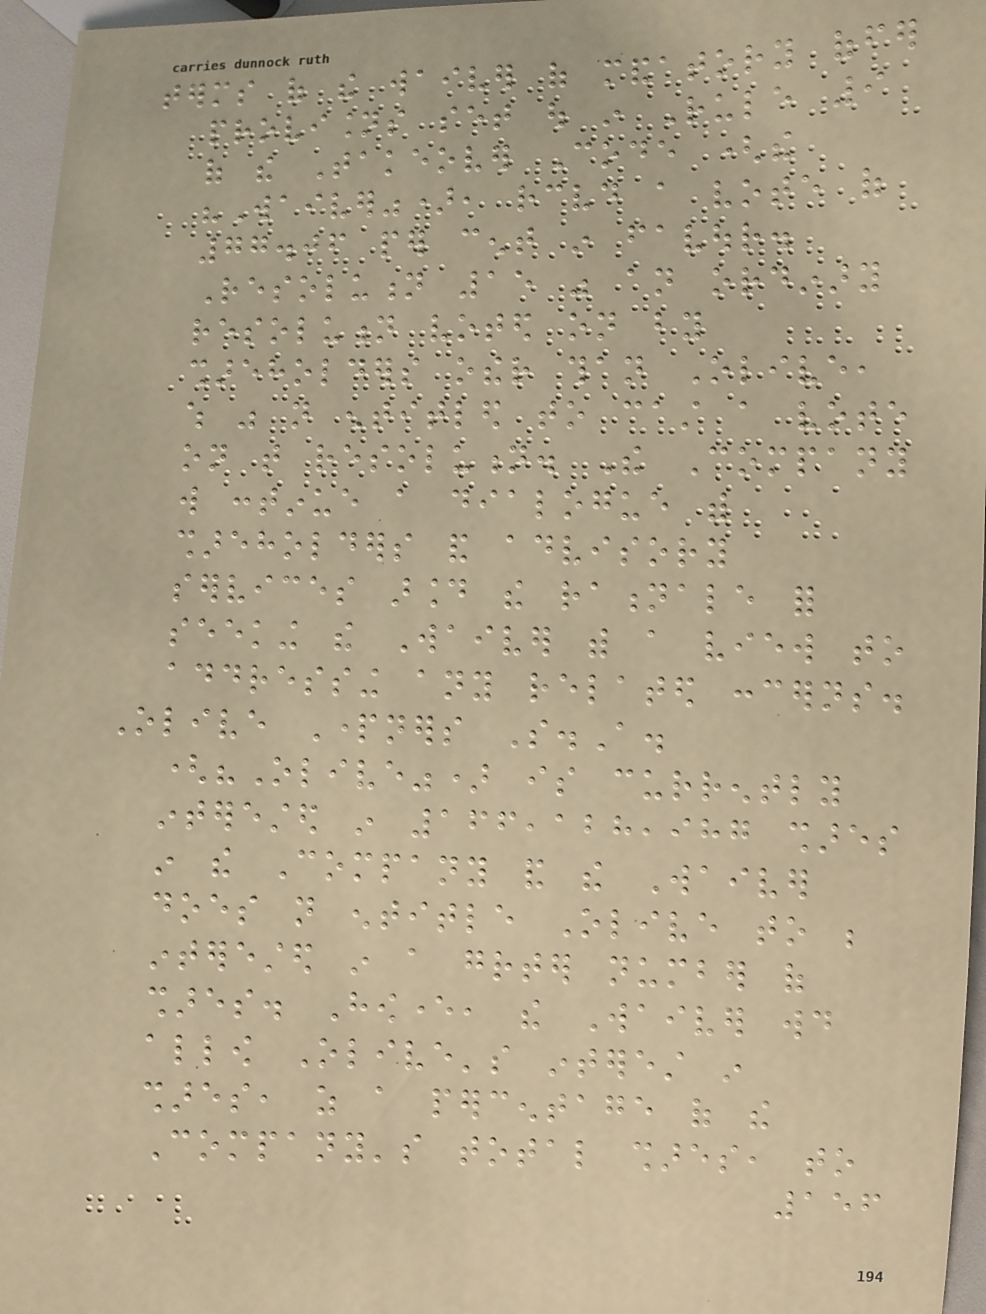terms of the waiver of mandatory offer
provisions set out in Rule 9
of the Takeover Code (the
"Waiver"), received a vote of
77.06 per cent in favour.
Resolution 15 was an ordinary
resolution voted on by
shareholders other than Olive,
which was not entitled to cast a vote
on that resolution. The Company
will continue a dialogue with
shareholders and advisory
services around the rationale for
seeking the Waiver with a view to
addressing any related concerns.
Olive Partners S.A.
("Olive") is currently
interested in 166,128,987 shares
in the Company and the Waiver
does not entitle Olive to be
interested in a greater number of
shares. However, the Waiver would
allow Olive's interest in
shares, as a percentage of the
Company's total shares, to
156
